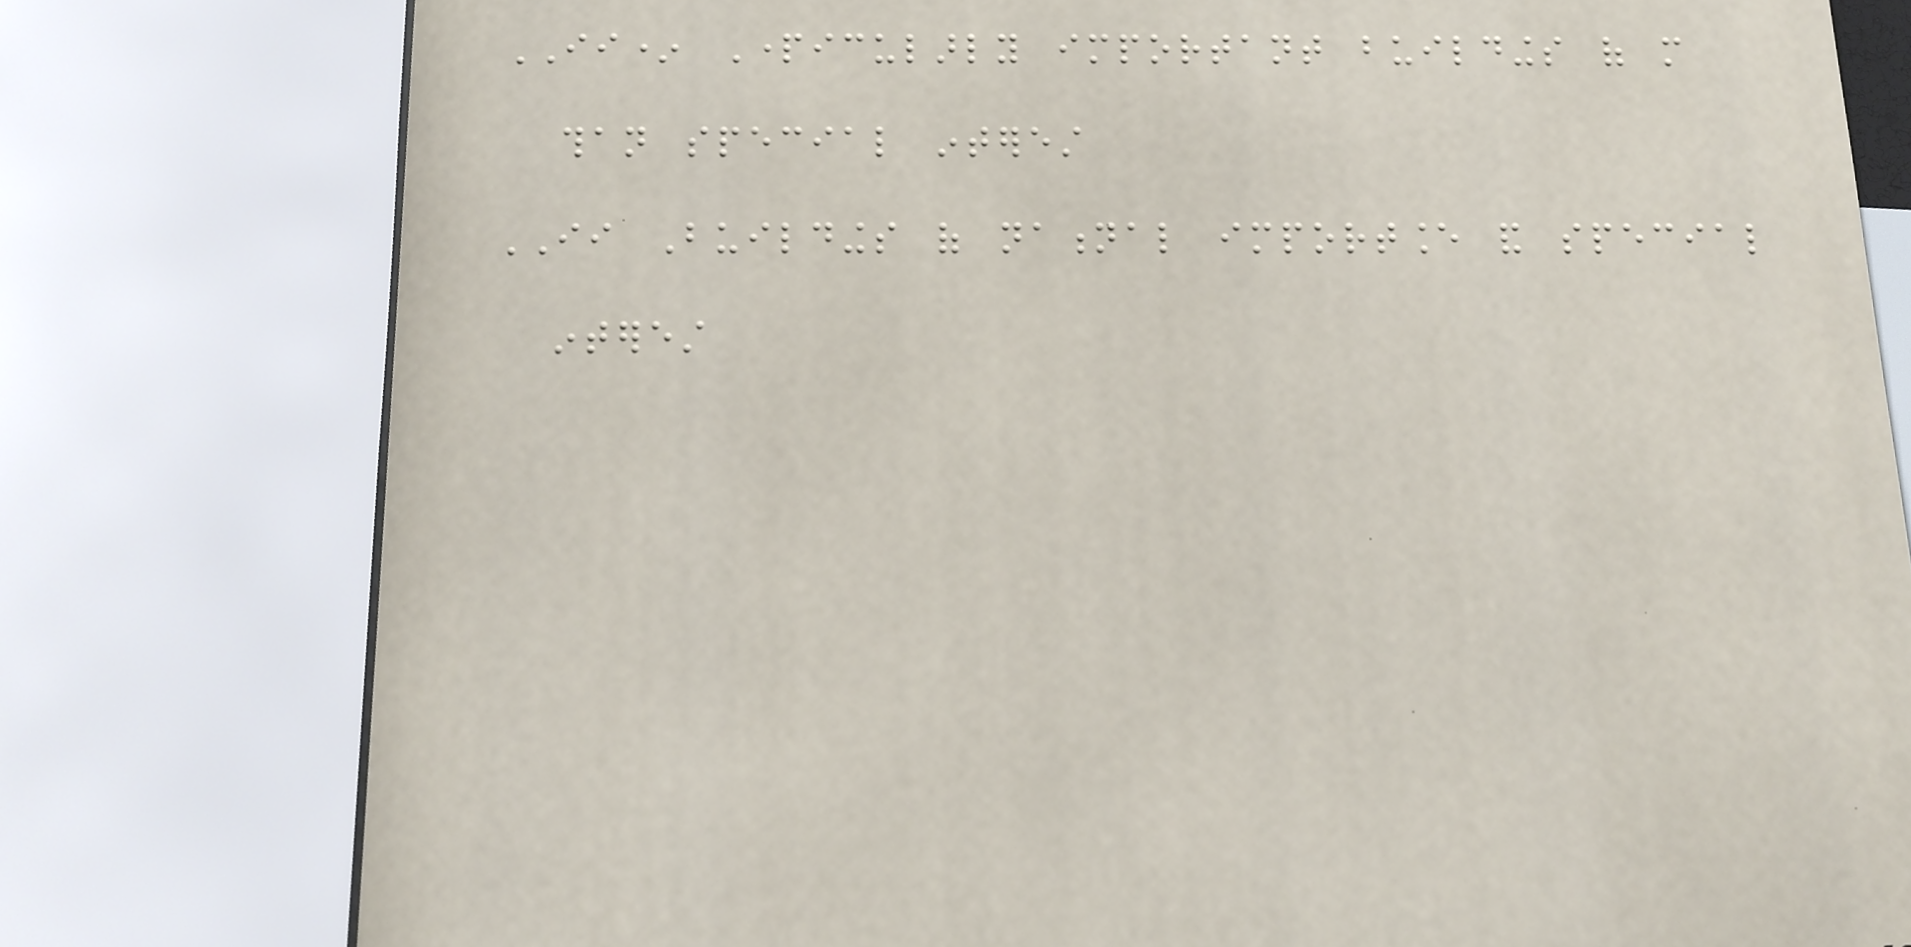II* Particularly important buildings of more
than special interest
II Buildings of national importance and special
interest
